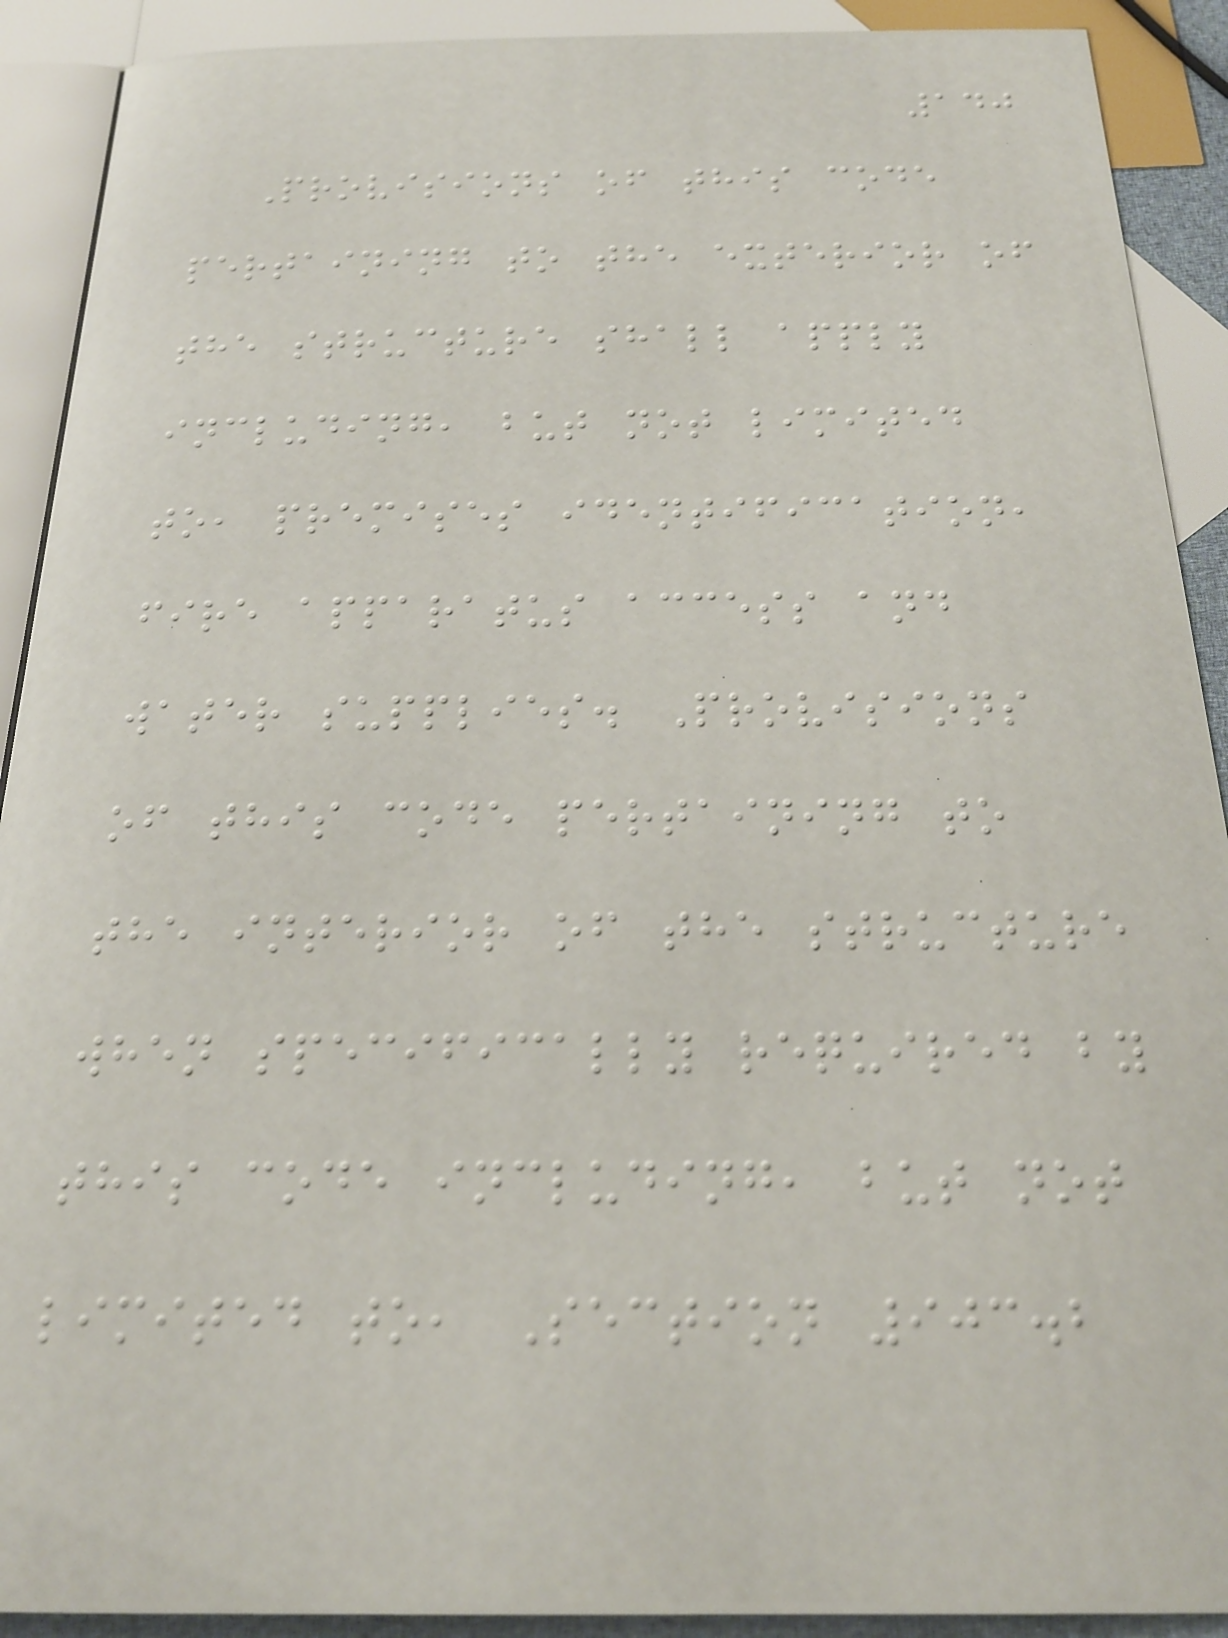140
Provisions of this code
pertaining to the exterior of
the structure shall apply
including, but not limited
to, premises identification,
fire apparatus access and
water supplies. Provisions
of this code pertaining to
the interior of the structure
when specifically required by
this code including, but not
limited to, Section 903.2
